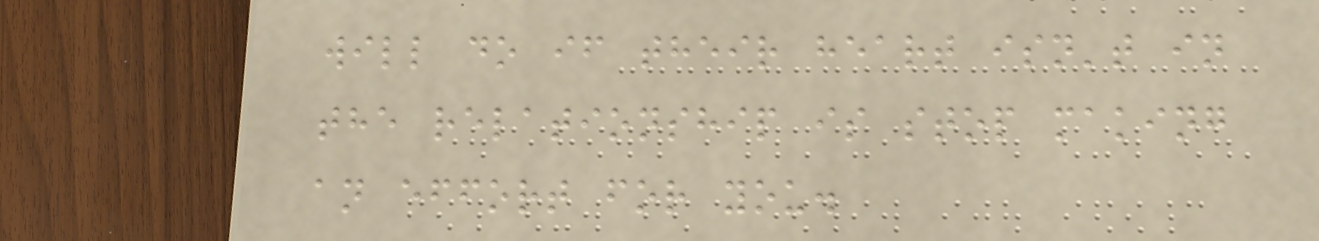will do if their heart isn't in
the relationship is stop making
an effort for you.
